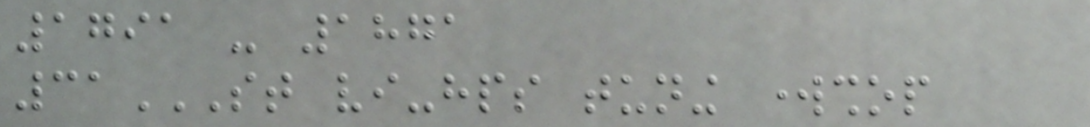1791 - 1871
31ST VI-HPS TUNING WORKSHOP
